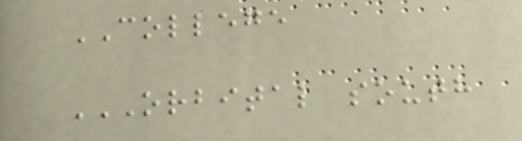COLLEGE
ORBITAL SOUTH
